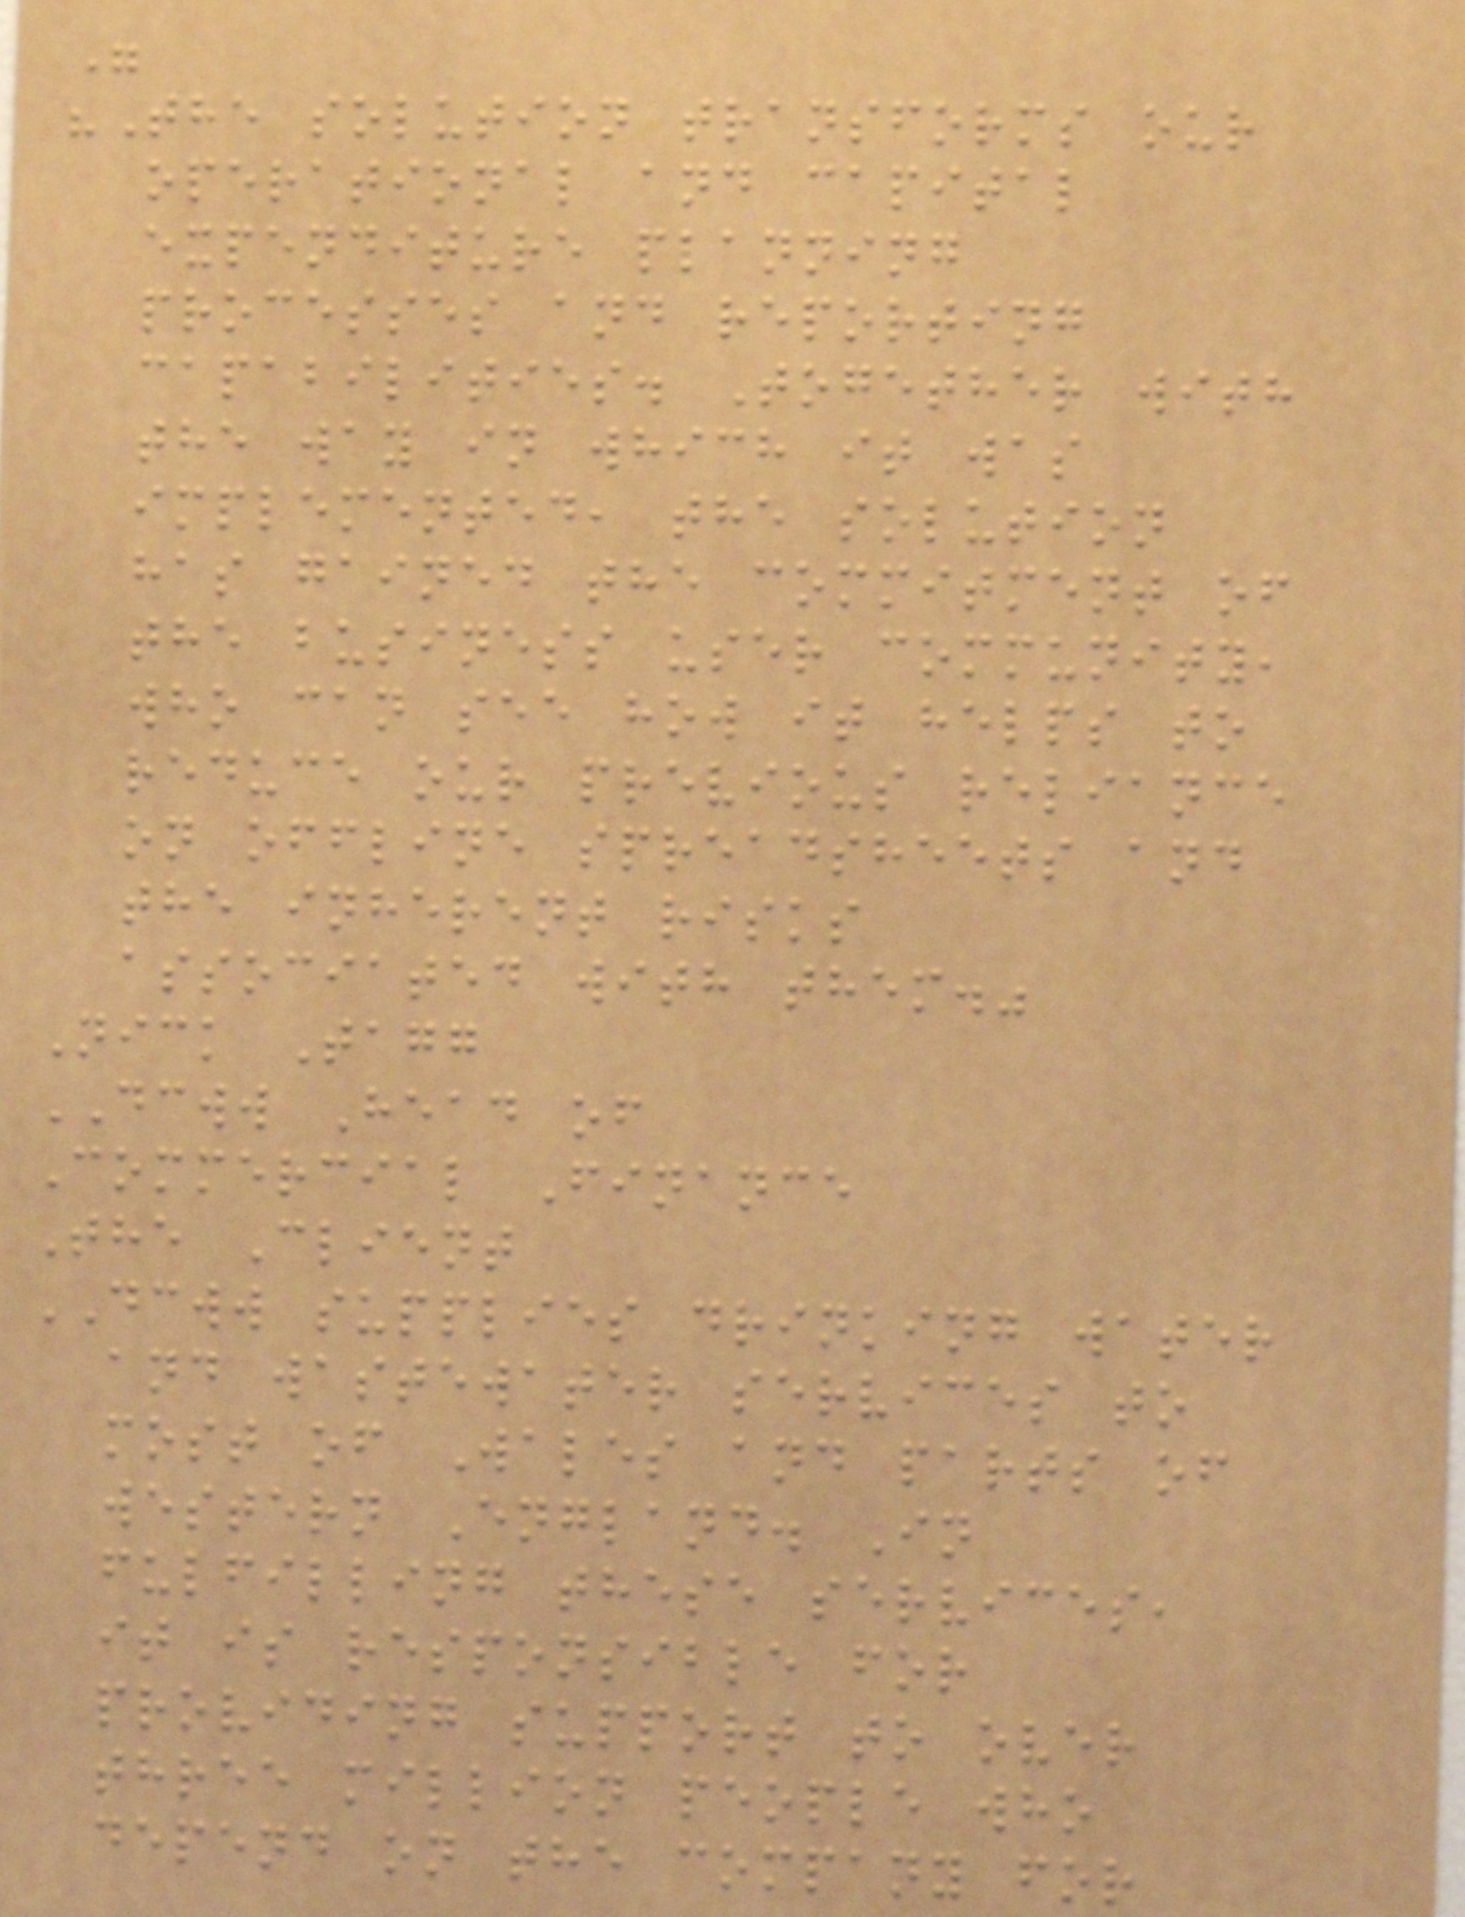"
"The solution transforms our
operational and capital
expenditure planning
processes and reporting
capabilities. Together with
the way in which it was
implemented, the solution
has gained the commitment of
the business user community,
who can see how it helps to
reduce our previous reliance
on offline spreadsheets and
the inherent risks
associated with them."
Nick Tagg
DCWW Head of
Commercial Finance
The Client
DCWW supplies drinking water
and wastewater services to
most of Wales and parts of
western England. In
fulfilling these services,
it is responsible for
providing support to over
three million people who
depend on the company for
